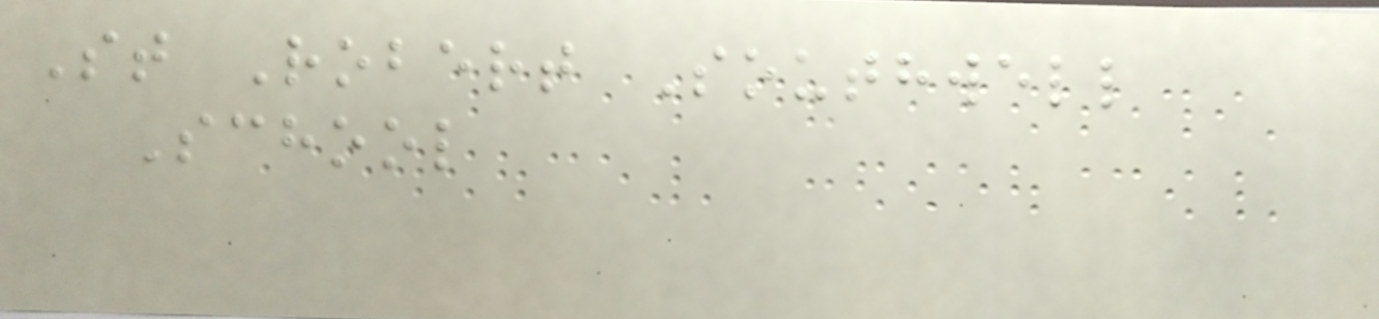St Robert Southwell
School
